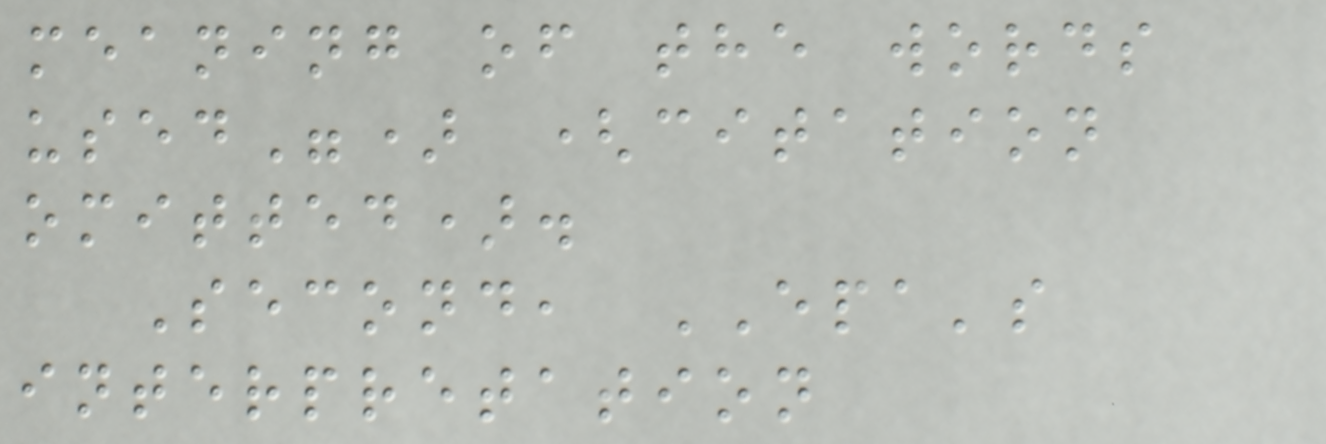meaning of the words
used") (citation
omitted).
Second, EPA's
interpretation
